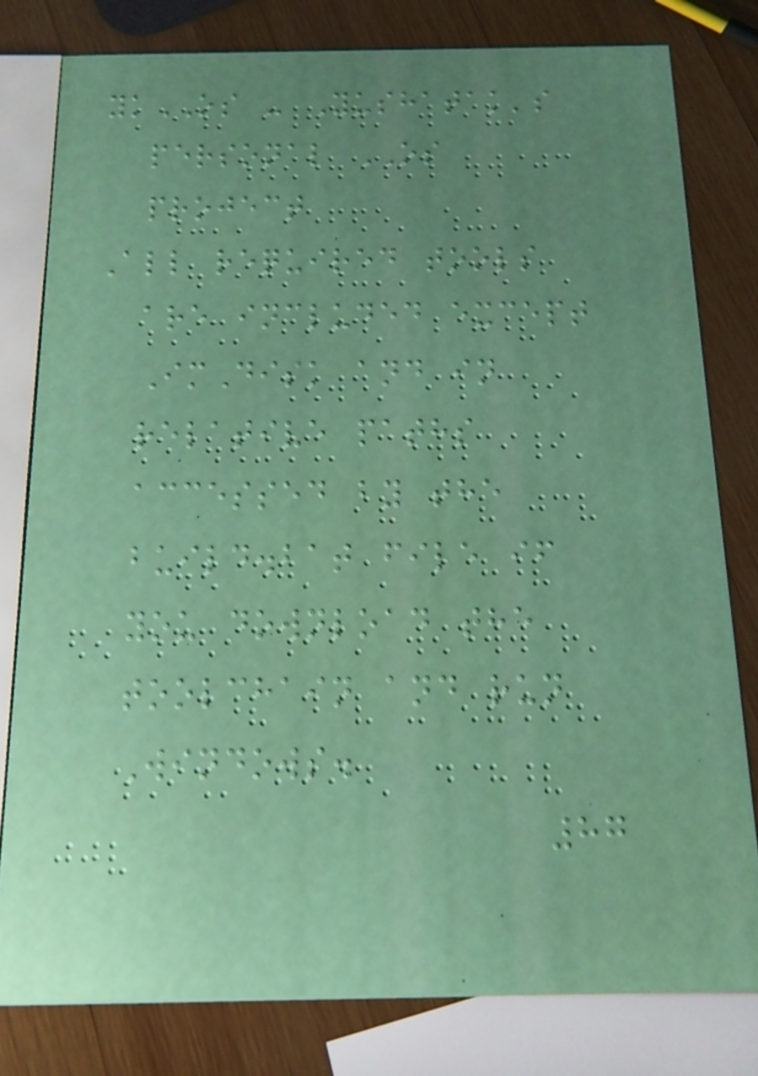ykOS - Yushatak's
personal OS
project
All required tools
are included except
ImDisk and in
relative paths
accessed by the
build.bat file if
you download the
toolchain and run
Windows.
87
